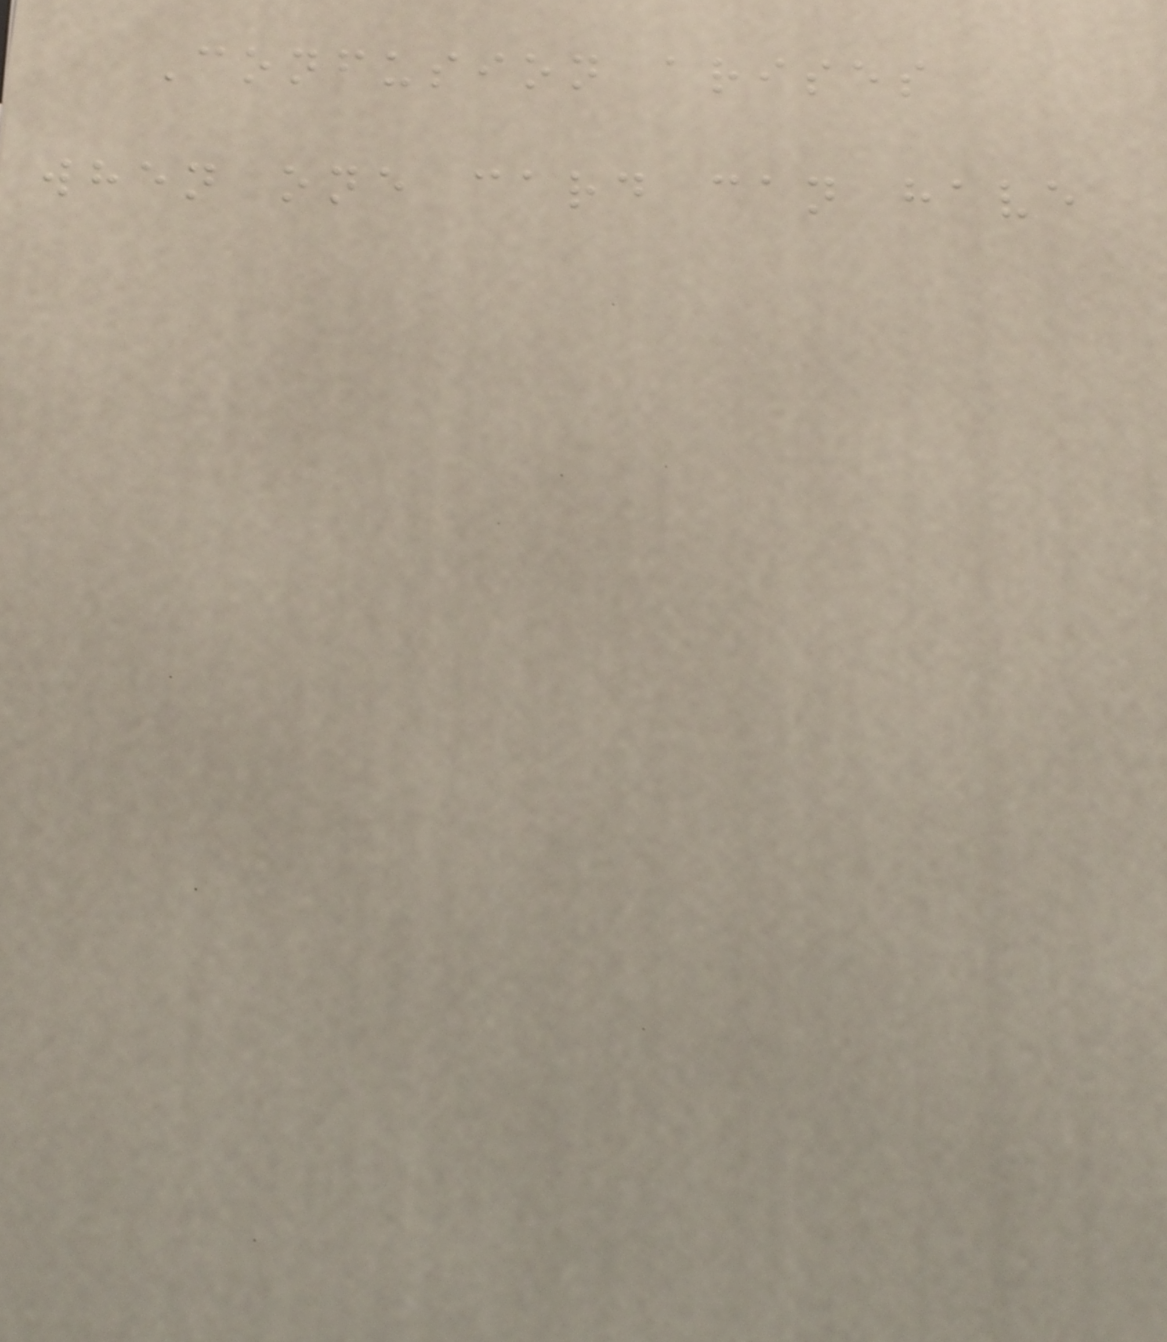Confusion arises
when one card can have
